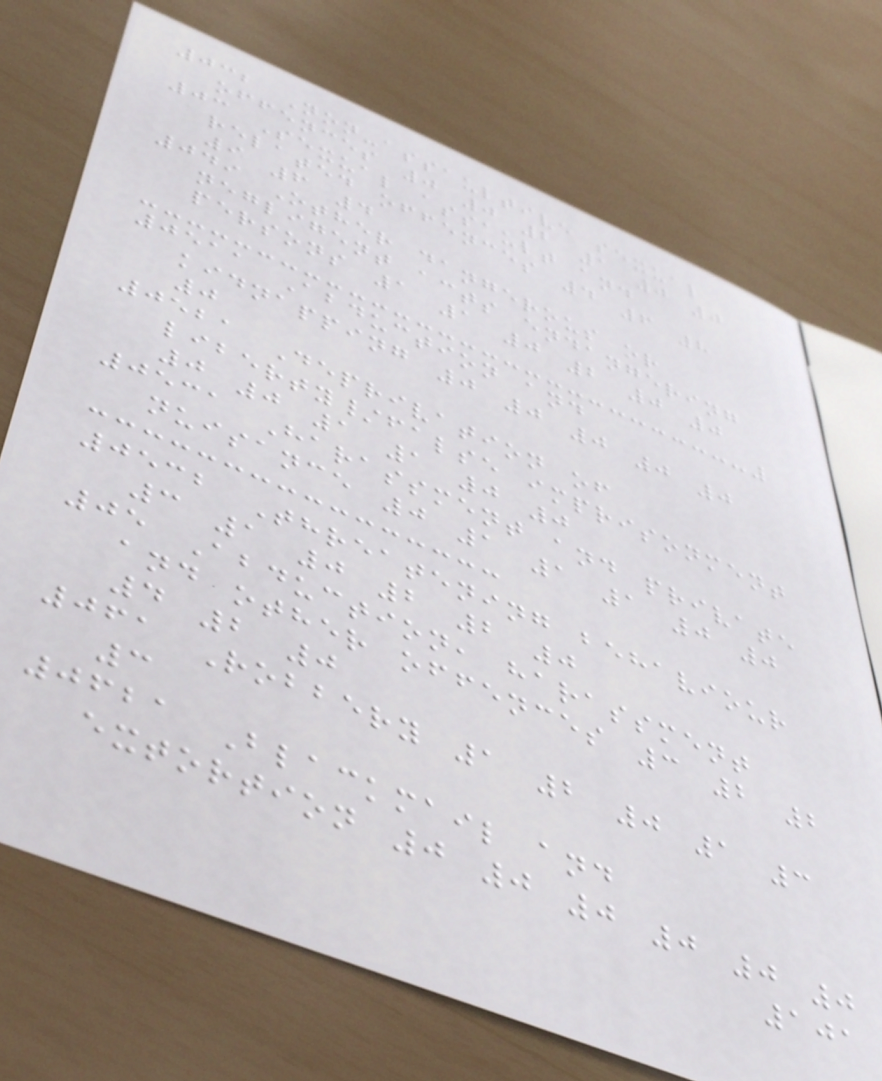032 Non-assaultive sexual
offences 0 0 2 1 0 0
03 Sexual assault and
related offences 4 6 8
9 6 4
049 Other dangerous or
negligent acts endangering
persons 1 1 0 2 0 0
0511 Abduction and
kidnapping 0 0 0 0 0
0
0521 Deprivation of
liberty/false imprisonment
0 0 1 1 0 0
0531 Harassment and private
nuisance 0 1 1 1 0 0
0532 Threatening behaviour
3 1 0 2 2 0
05 Abduction, harassment
and other offences 3 2 2
4 2 0
061 Robbery 1 2 0 1 3
3
0621 Blackmail and
extortion 0 0 0 0 0 0
101
